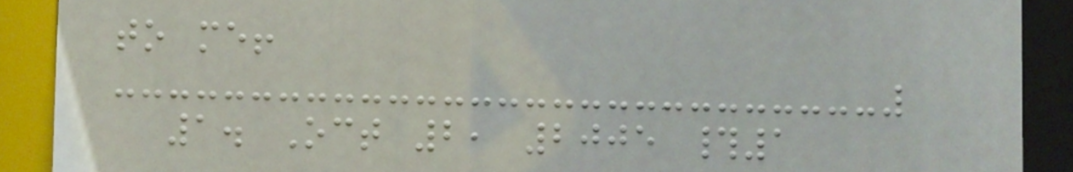to me!
1. Oct 2, 2005 #1
